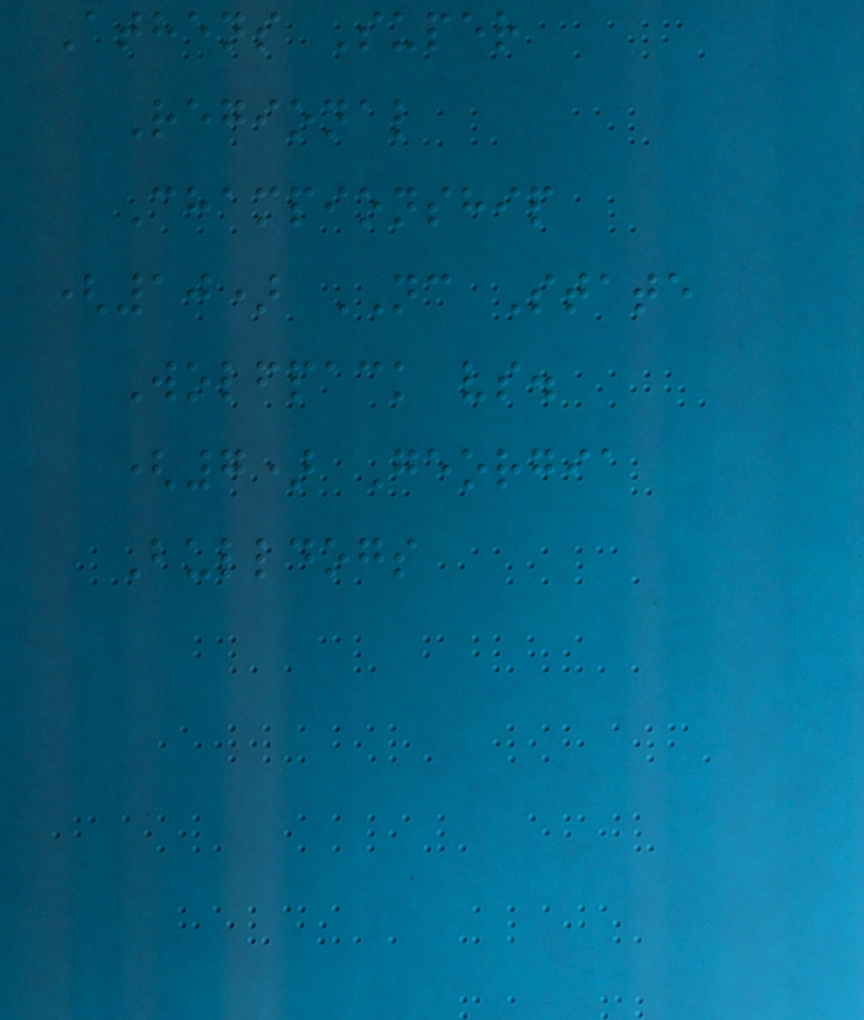Athens Super
Regional
Championship
(10) NC State
Wolfpack vs.
(7) Georgia
Bulldogs
